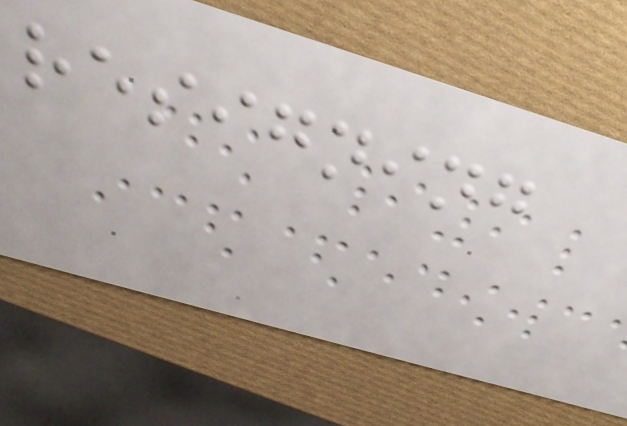resigning
